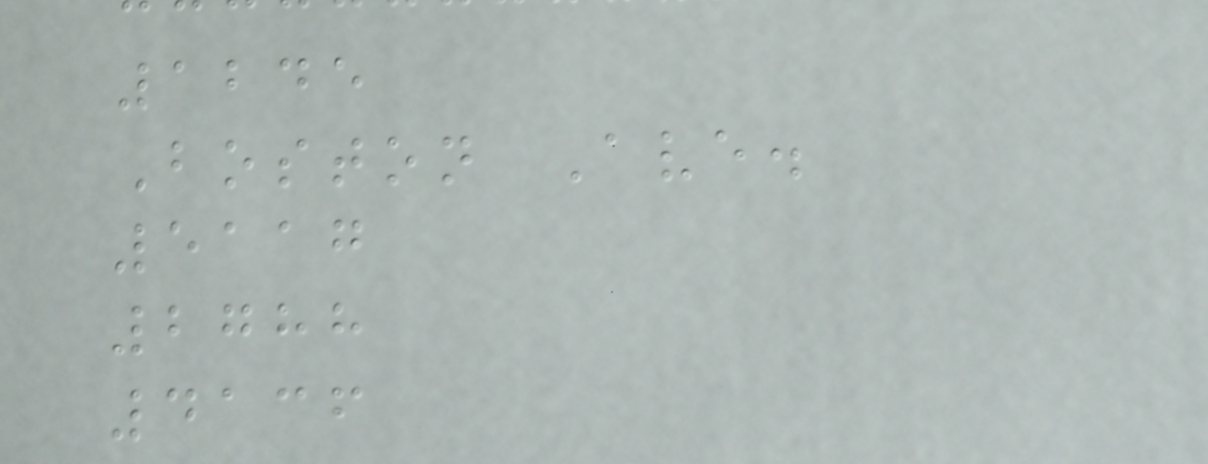1245
Boston Ave.
5117
2788
4136
